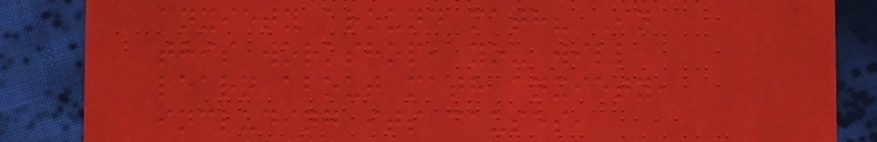anxiety around math? In
this workshop, you will
learn about math anxiety,
including its causes,
